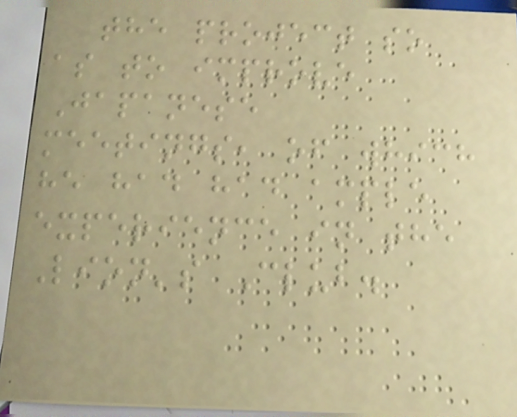the project so
as to improve
Japanese
meetings, of which
he had had ample
experience in the
Lion's Club.
